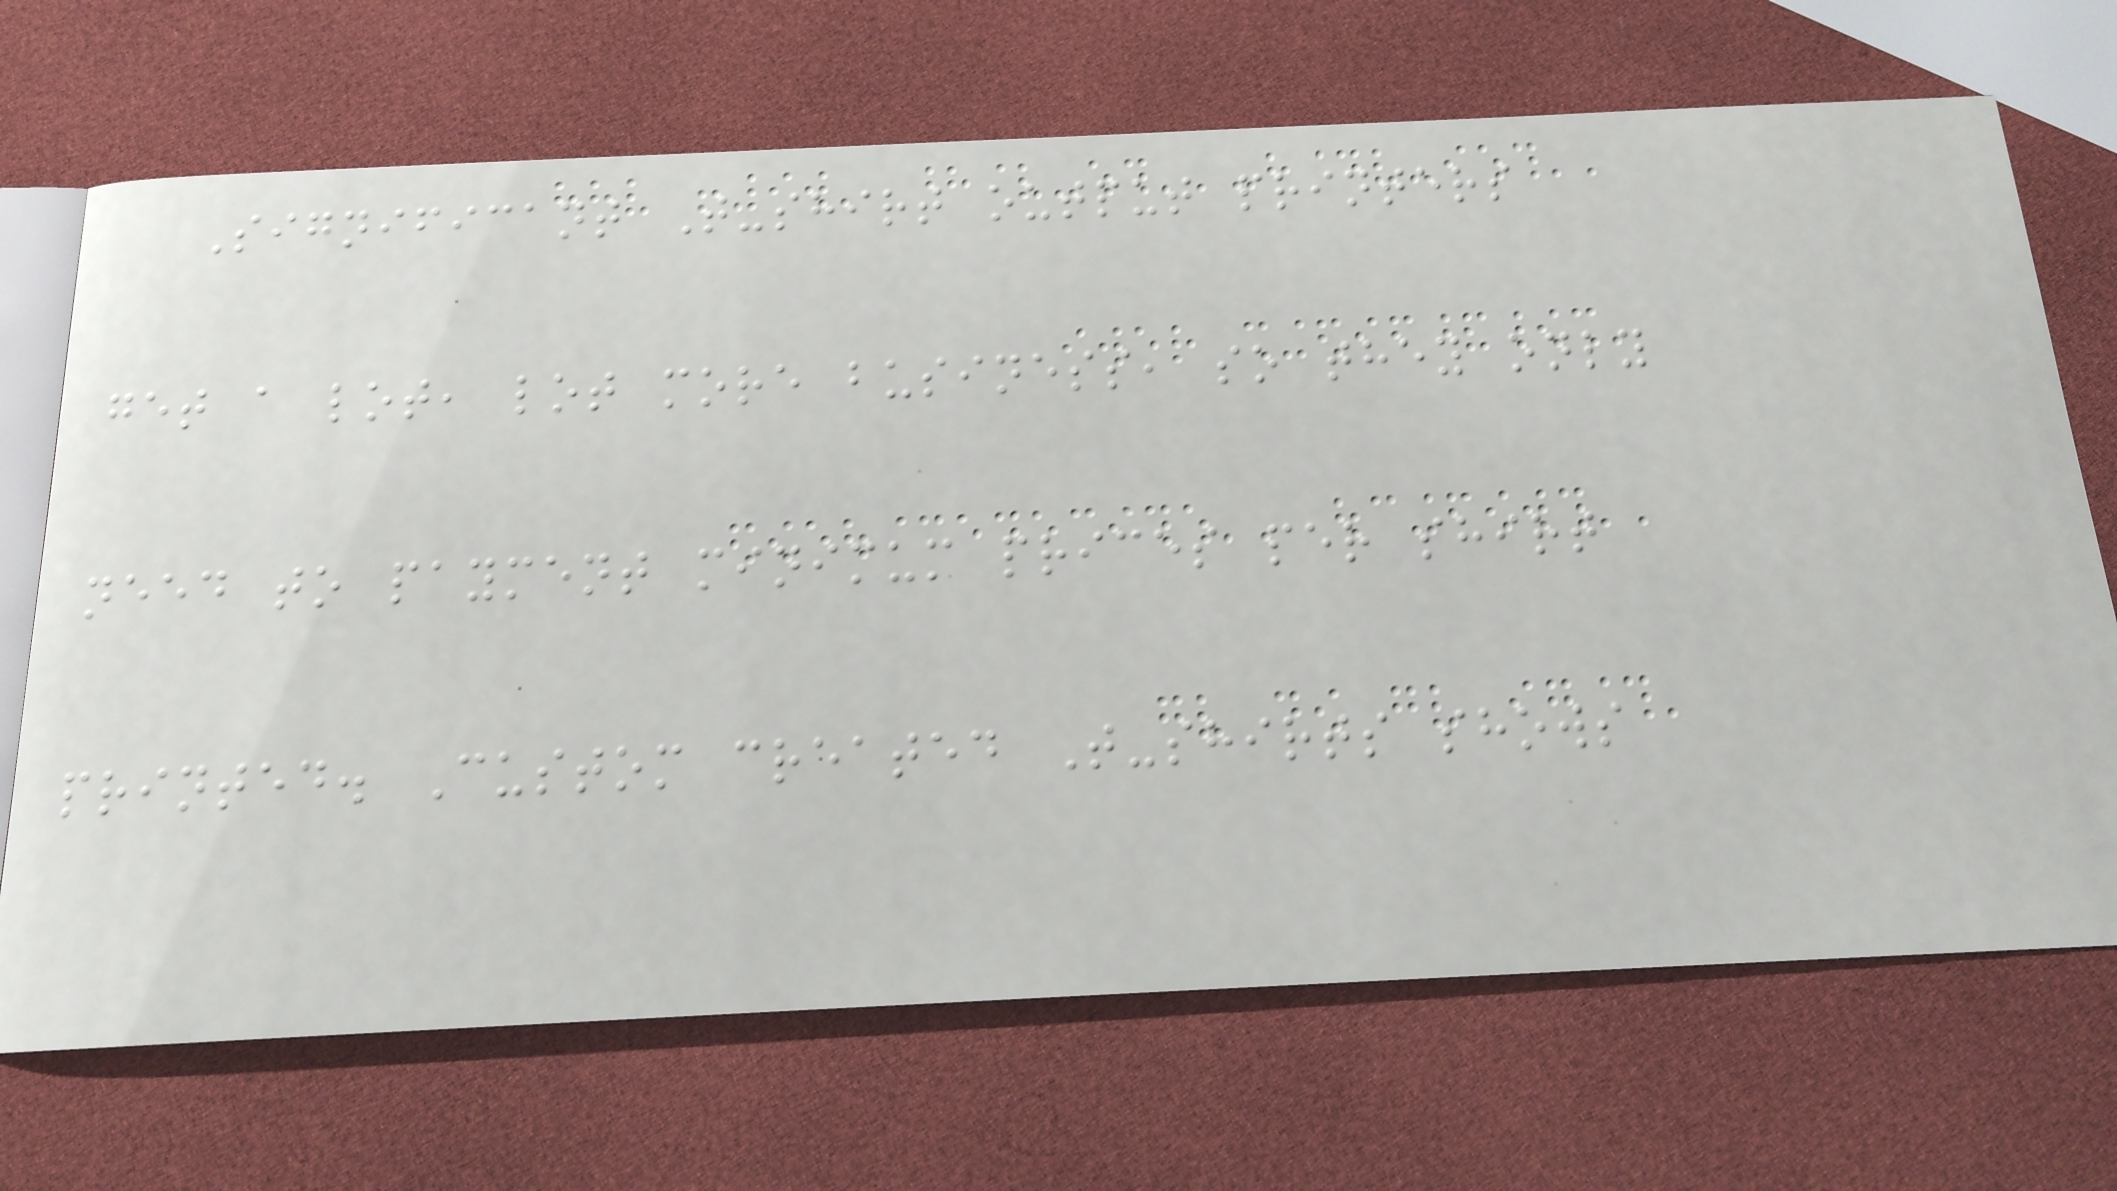Significant T-shirt output printers
get a lot, lot more business, so they only
need to payment minimum prices per shirt
printed. Custom created T-shirts shows
